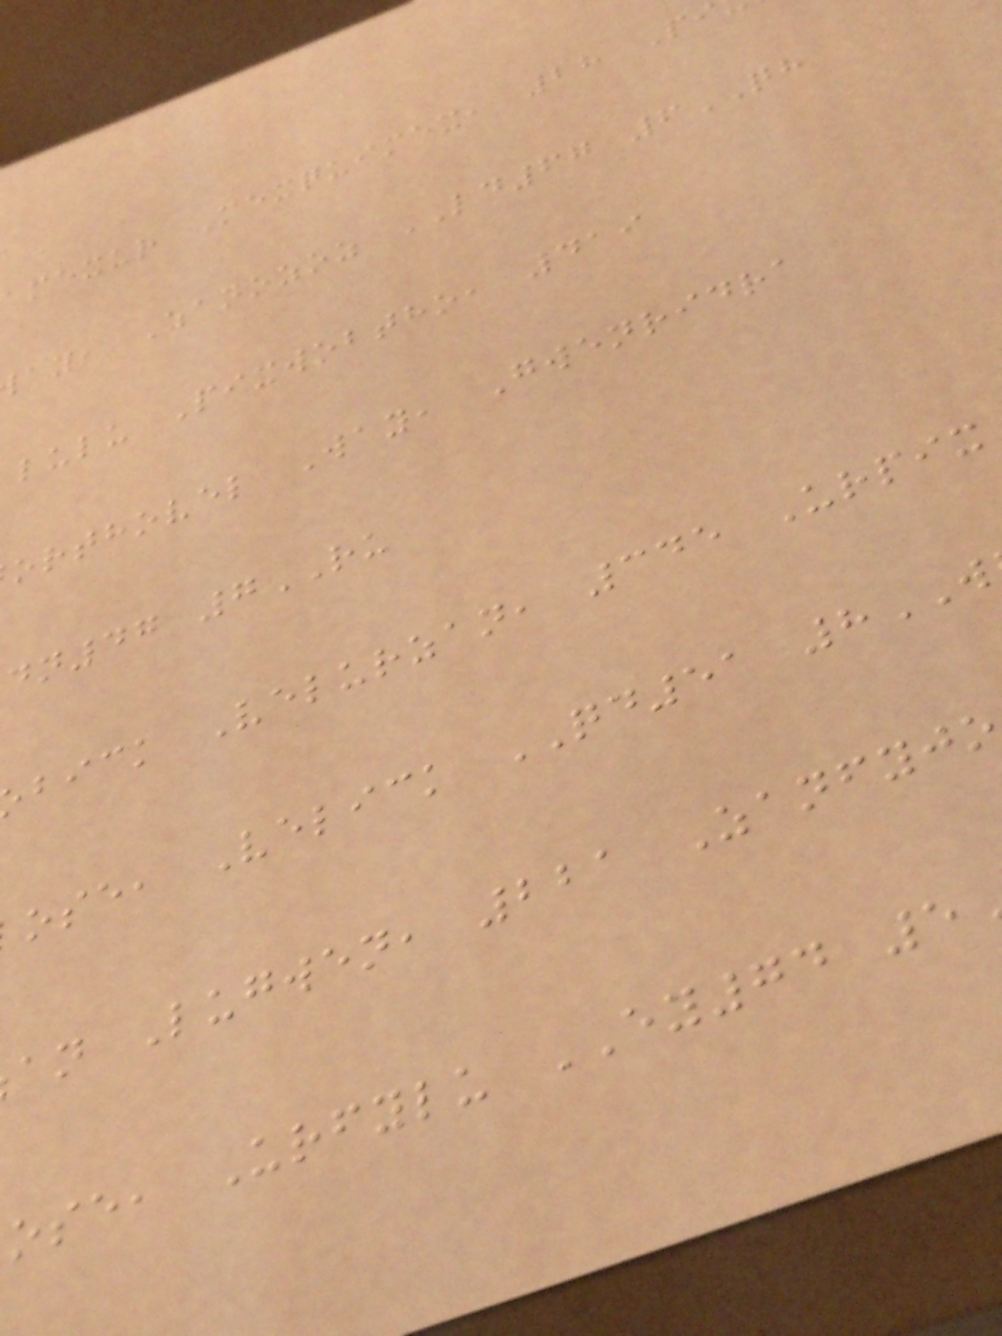amexur Mexquimex, 28 Pi
ay, Zanozoz LD67 6QH
lulu Pixwobtho, 419
orthovel Way, Gwenridra
dn47 7RU
bick Velurzan, 345 Urpix
ose, Velick QD51 8
an Lugwen, 221 Zanfyjo
ose, Urfylu EY74 5
